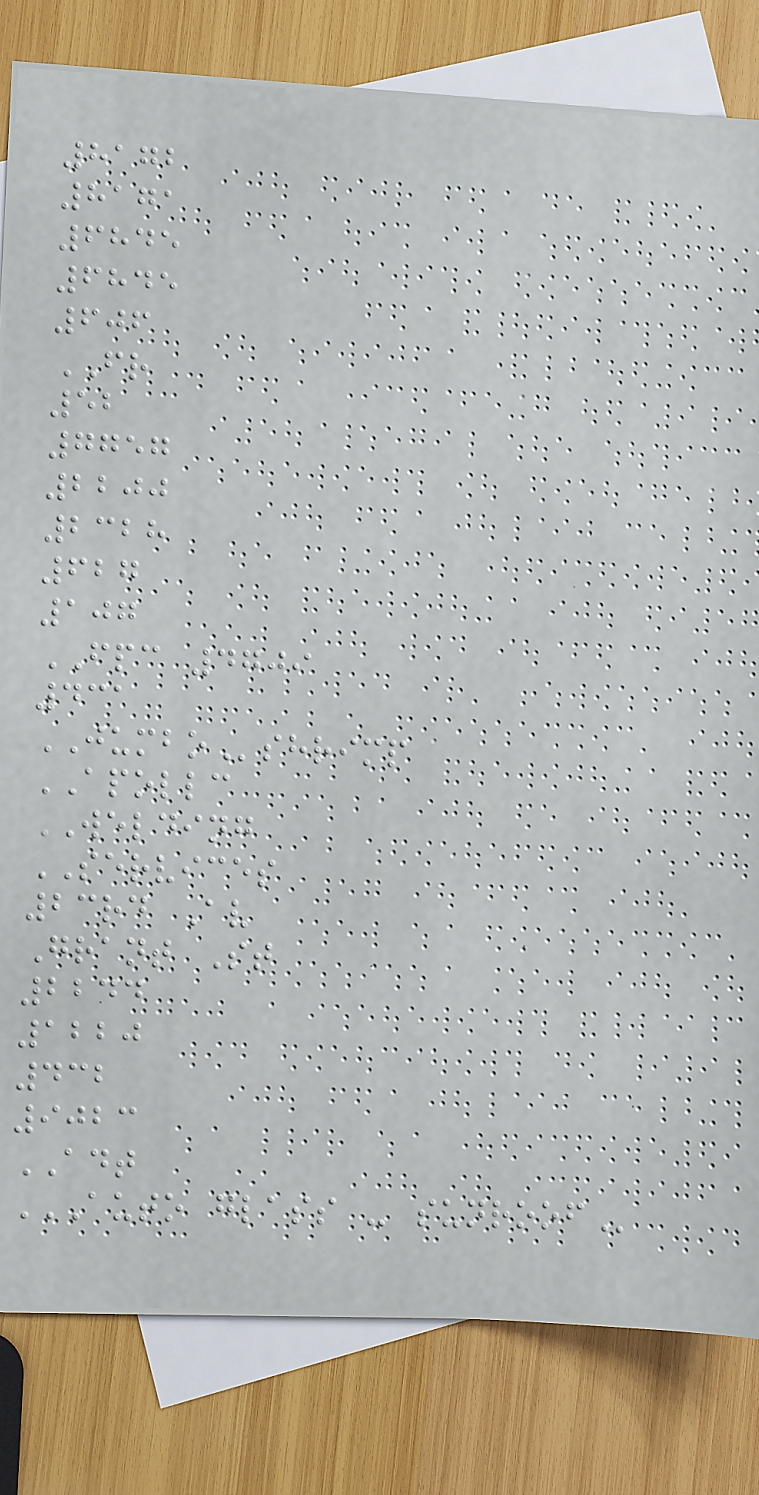8172
8171
6845
6845
606
FR
52
7757
2200
2328
627
107
FPC 4709
431
JUMBOshrimp
APOLLC
WELDING
SERVICES
23rd Av
Grant St
2244
1220
432
9023
ADT
AUTO GLASS - SUNROOF
